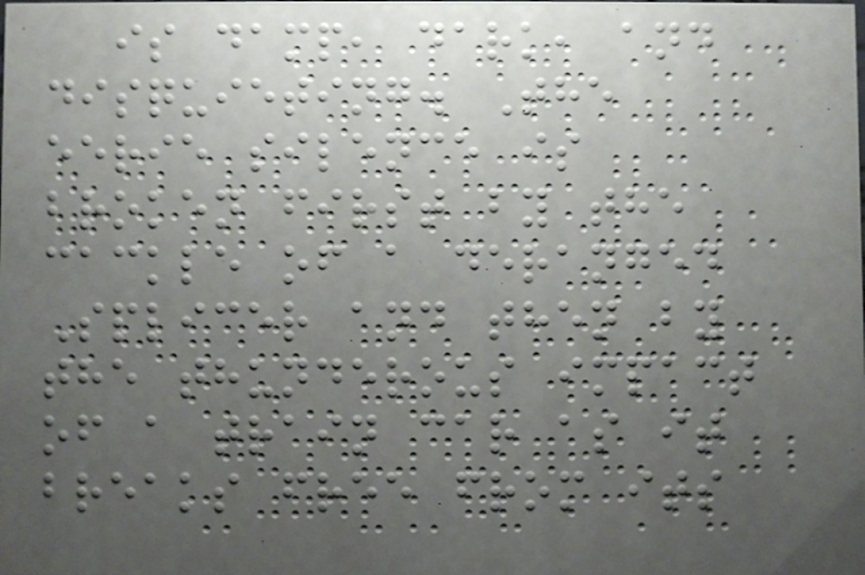is damp, dark, and
disquieting. The
eerie silence is
broken first by the
cackle of a deranged
Splicer and then by
the thunderous impact
of a train car as it
breaks free from its
